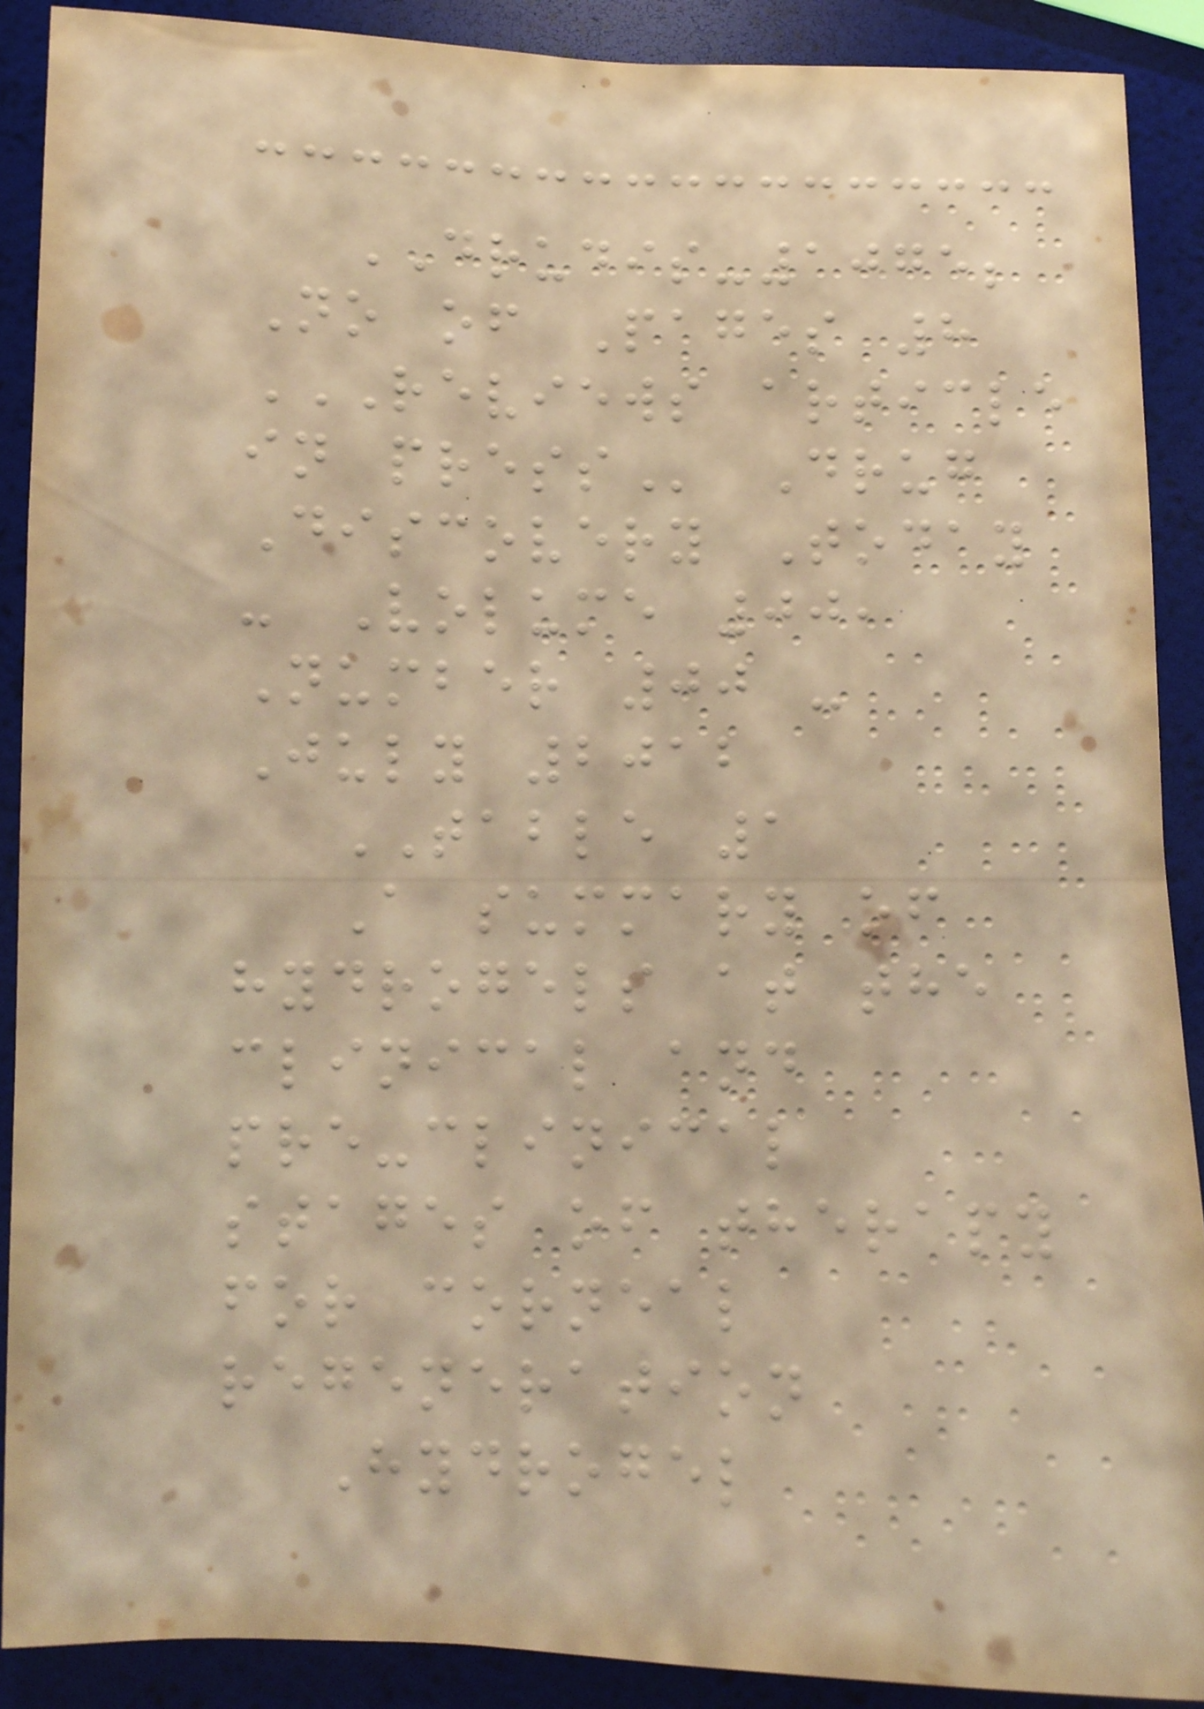DRUDIS-1075;
No of Pages 8
REVIEWS ARTICLE
IN PRESS Drug
Discovery Today
- Volume 00,
Number 00 -
July 2012
TABLE 1
A summary of
hydrogels at the
clinical and
pre-clinical
stages of therapy
for corneal
regeneration
Hydrogel
